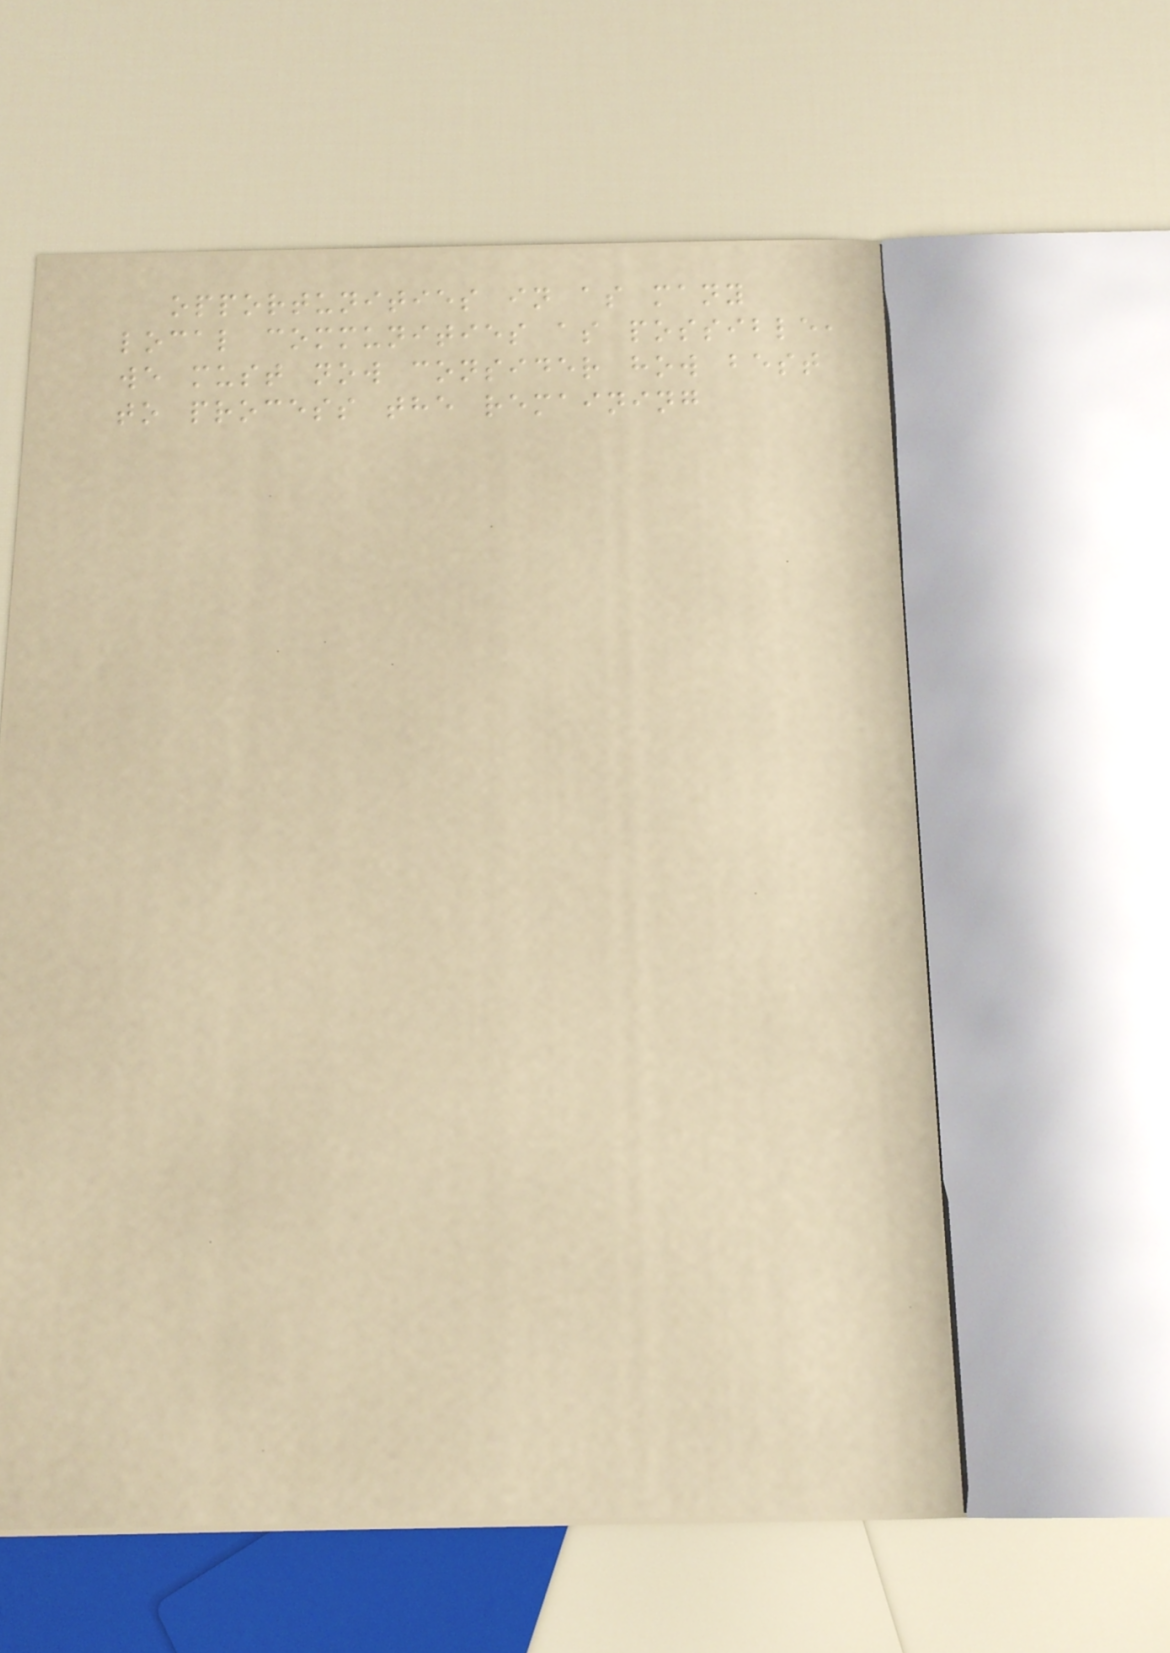opportunities in as many
local communities as possible,
we must now consider how best
to process the remaining
